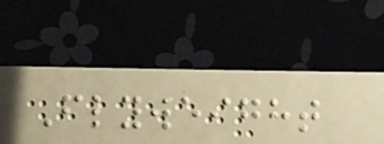Flyweight
